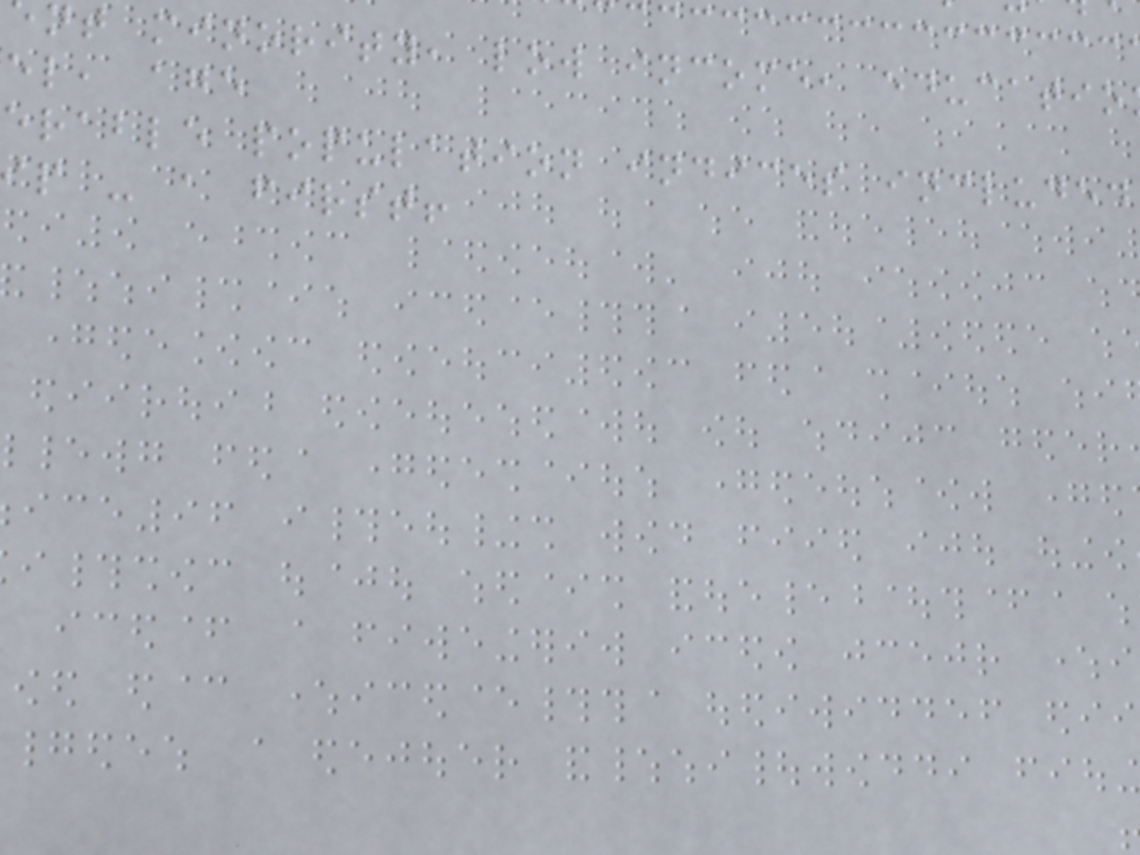nt minority, low income, educatio
el, age
erable population indices included
p - a first!
